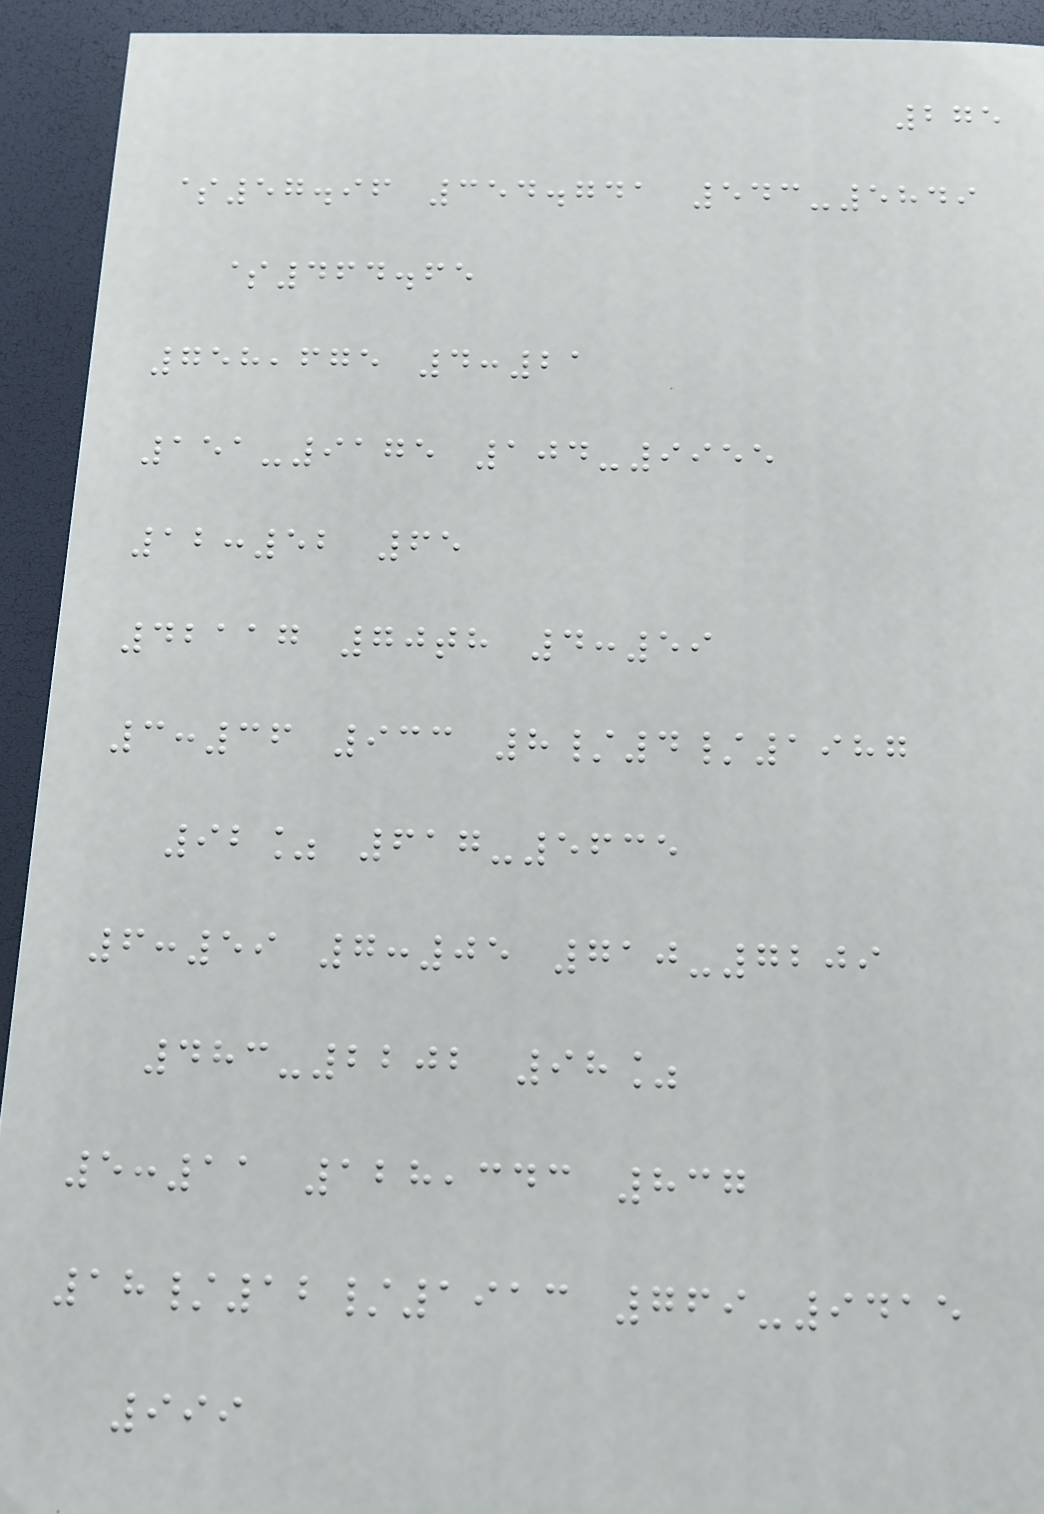275
$57.96 354.741 543-5849
$464.65
758,675 4:21
151-9175 104-9955
12:52 65
42117 70th 4:59
3:36 933 8/4/1987
92% 617-5635
6:59 7:05 710-7209
483-2202 98%
5:11 128,343 837
18/12/1913 769-9415
999
